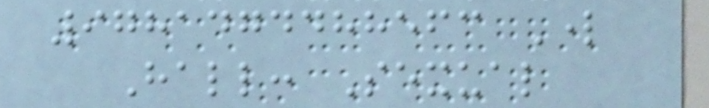9781474488563 Lord
Hall: Sexual
